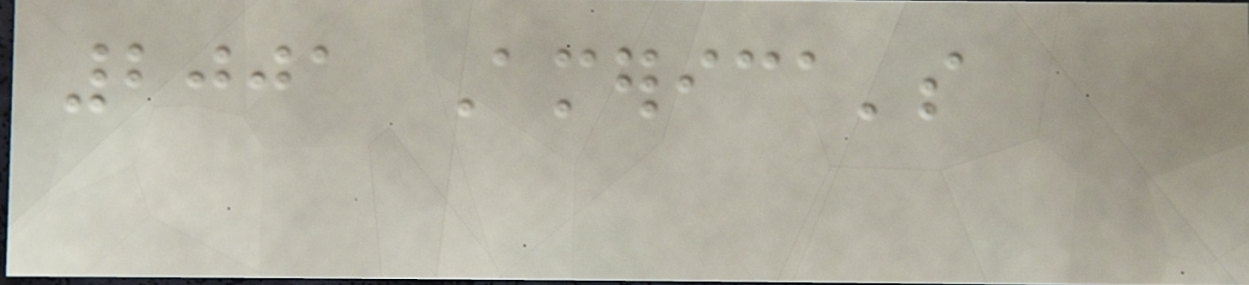2001 America's
